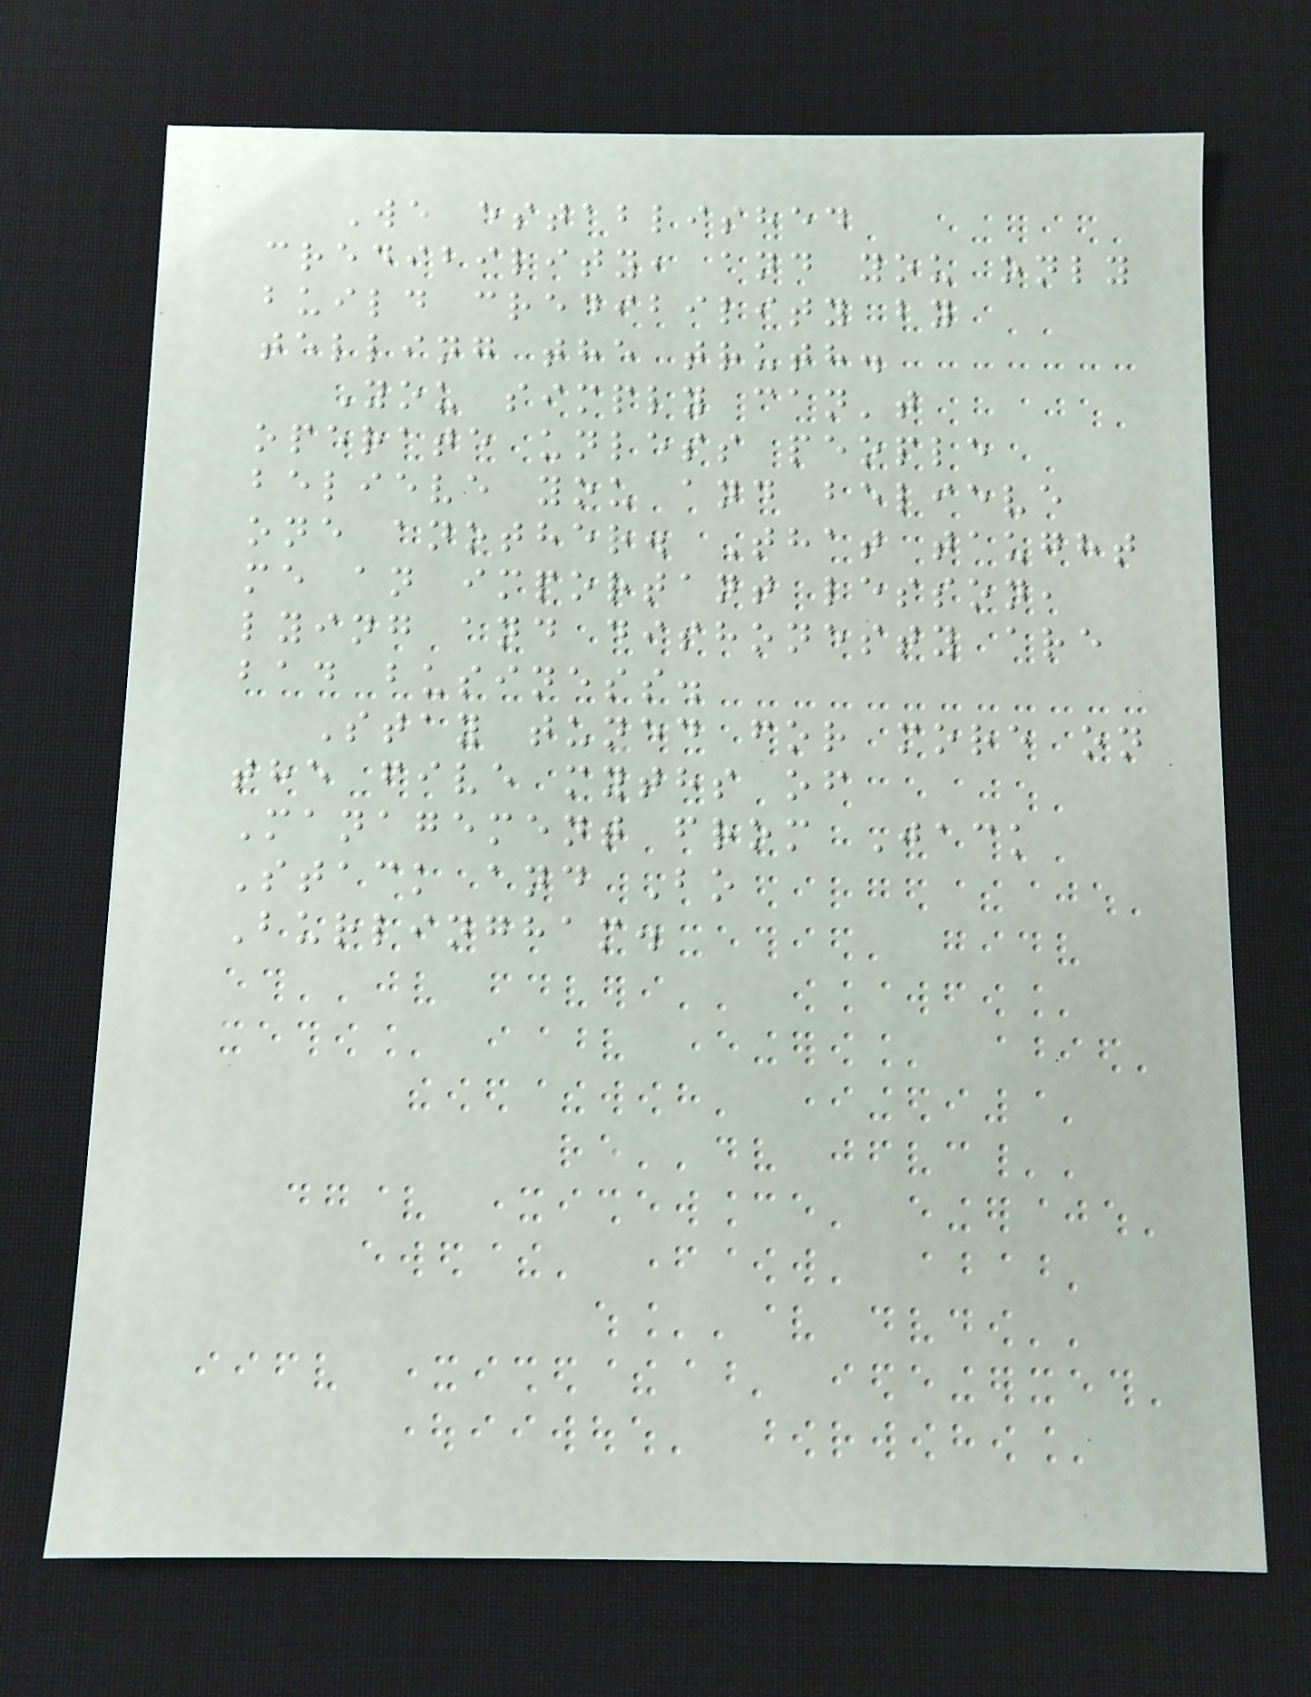We established
credibility, and you only
build credibility by
telling the truth.
You simply can't
operate unless people
believe you and believe
one another. That taught
me an important lesson,
lying and dishonesty are
bad business.
Stay tuned for more on
the five myths of
Management from Jack
Stack and Bo
Burlingham.
